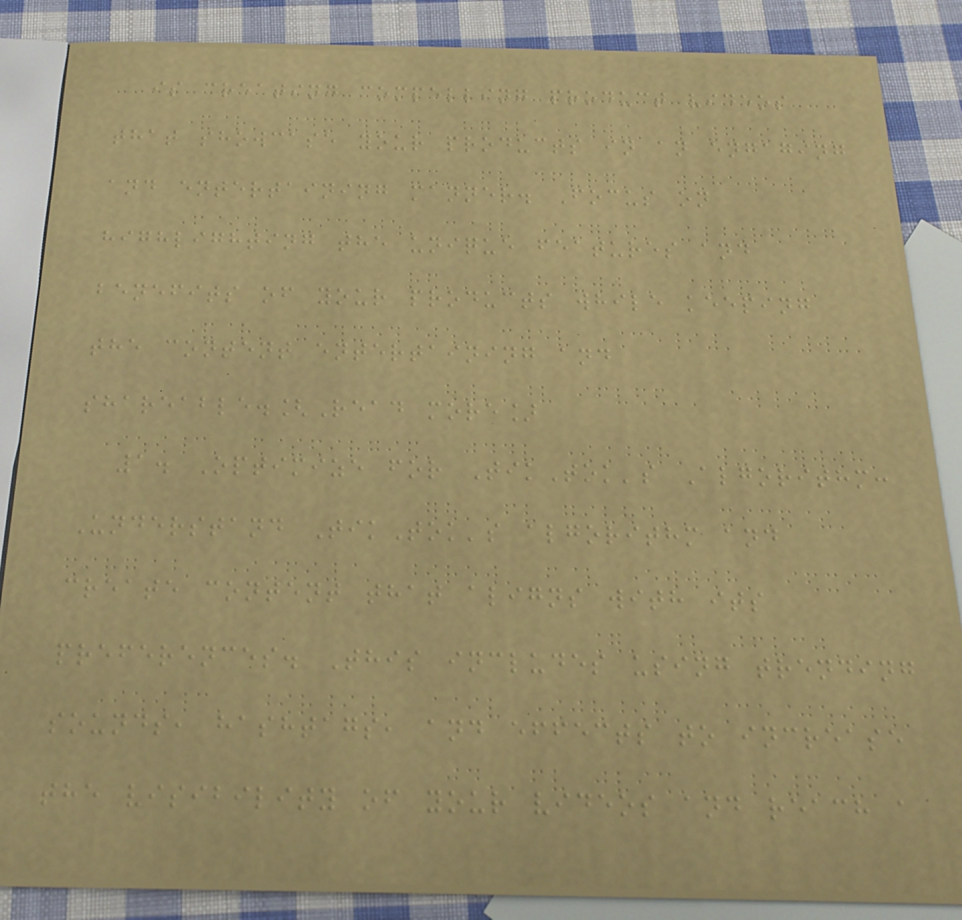is creating compelling product videos
that showcase your products in an engaging
and entertaining manner. Focus on
highlighting the unique features and
benefits of your products while keeping
the content entertaining and
shareable.[Read more]
1. Optimize for TikTok's Algorithm:
Understand TikTok's algorithm and
create content that aligns with its
preferences. This includes using trending
sounds, hashtags, and effects to increase
the visibility of your videos and reach a
